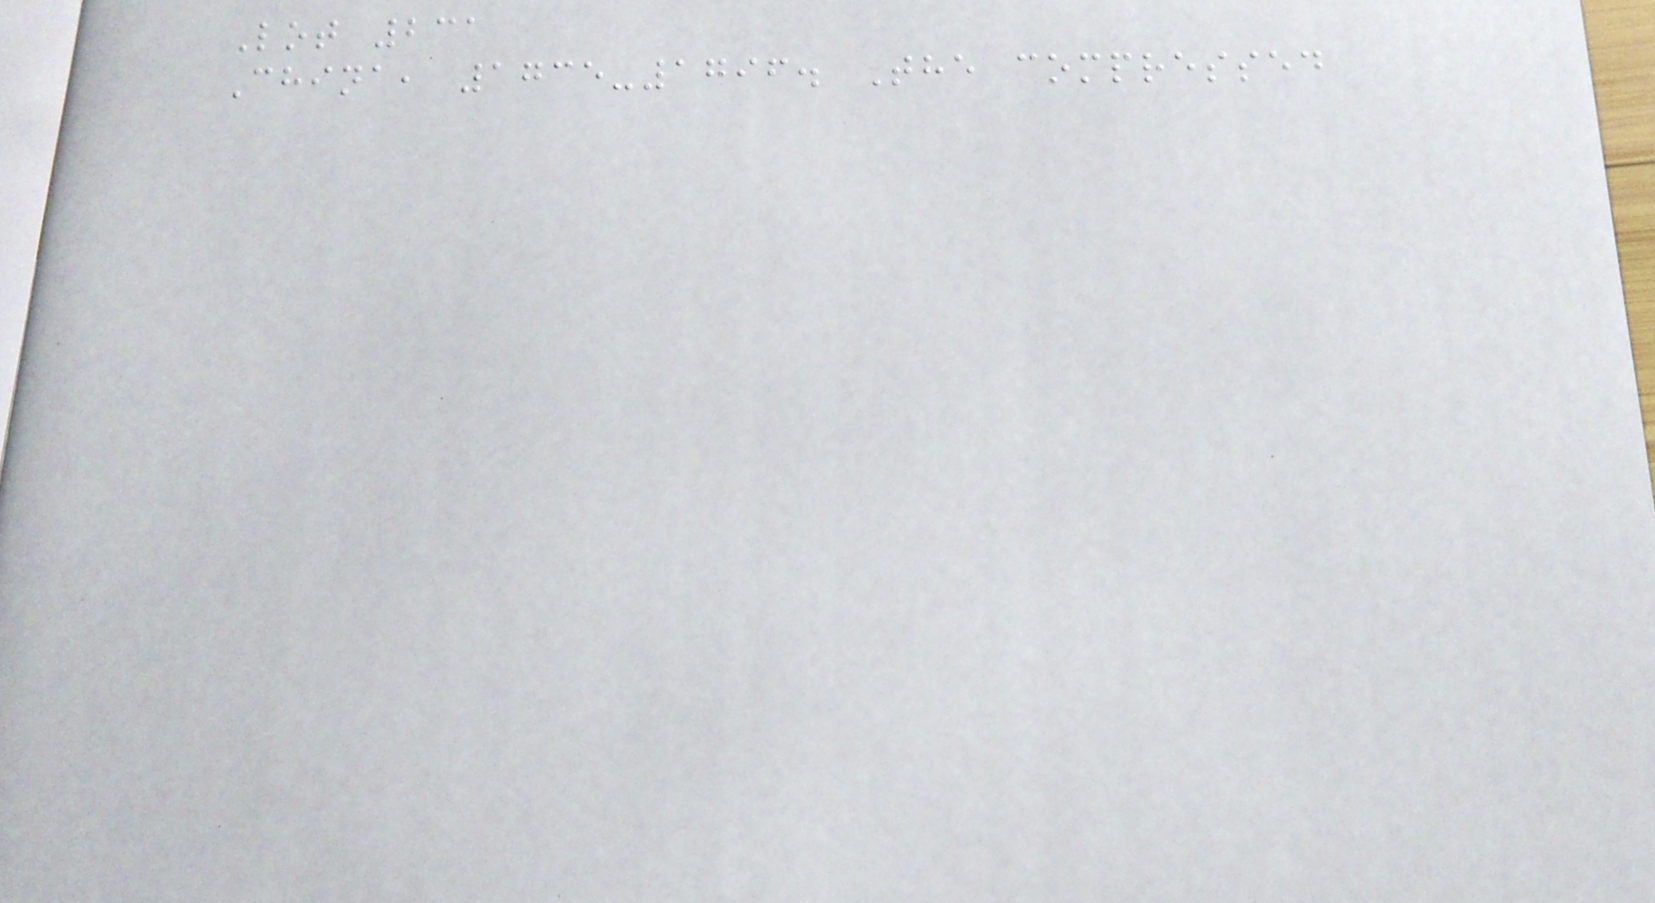Lot 231
China, 1735-1796. The compressed
